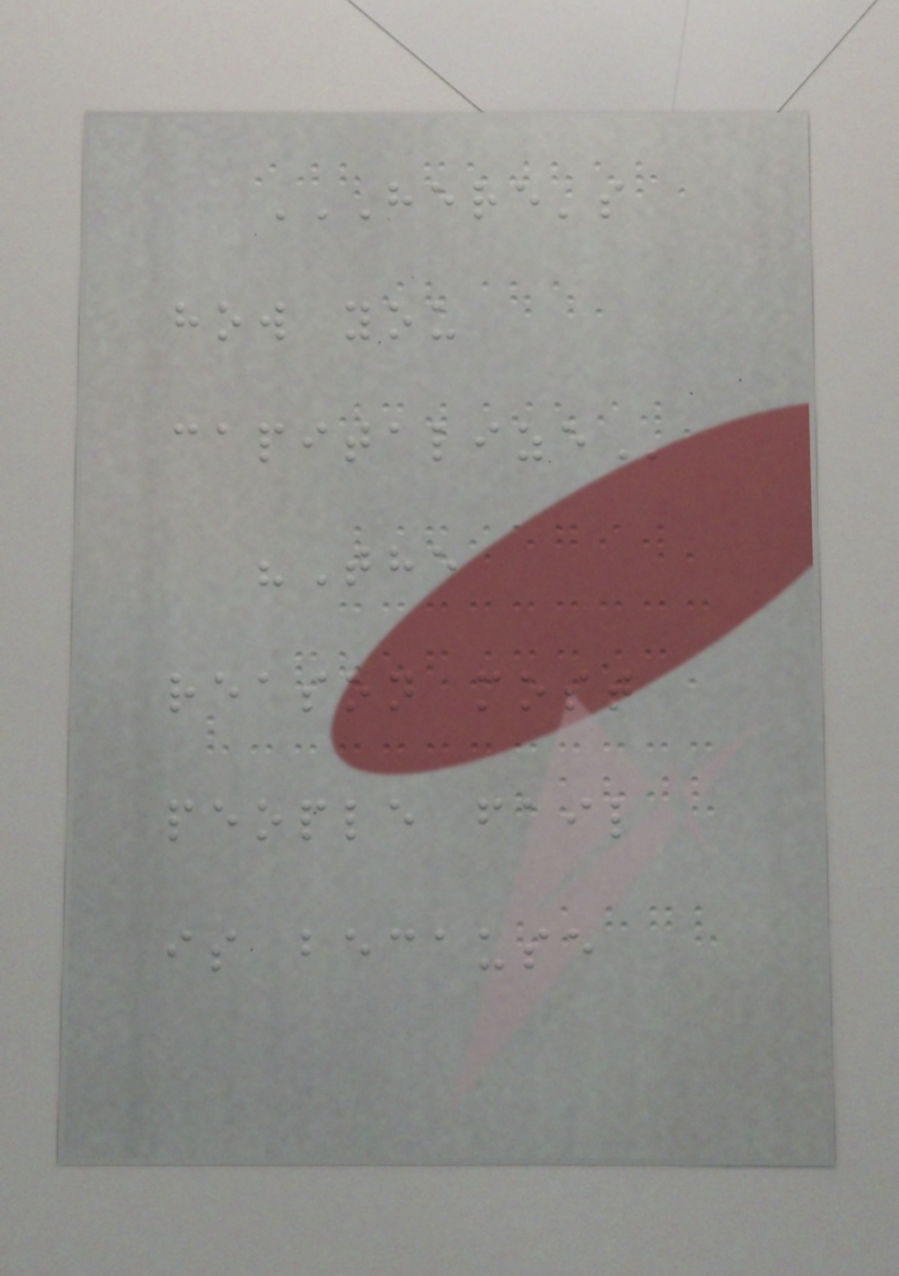HERE'S
HOW YOU
CAPITALIZE
"The
reason most
people fail
is because
